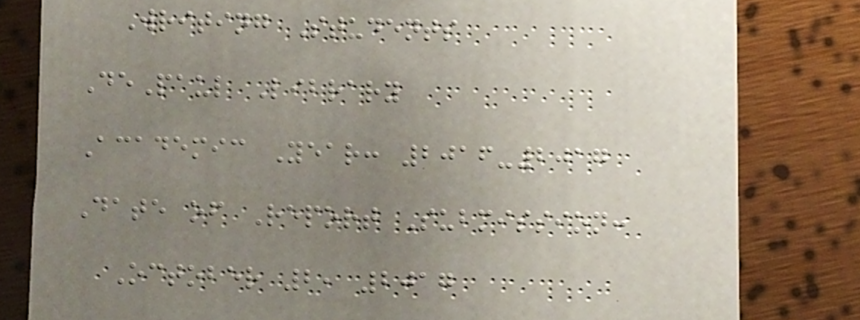Writing Students
DePaul Library
Academic Year: 2016-2017
Date of Report Submission:
October 2, 2017
